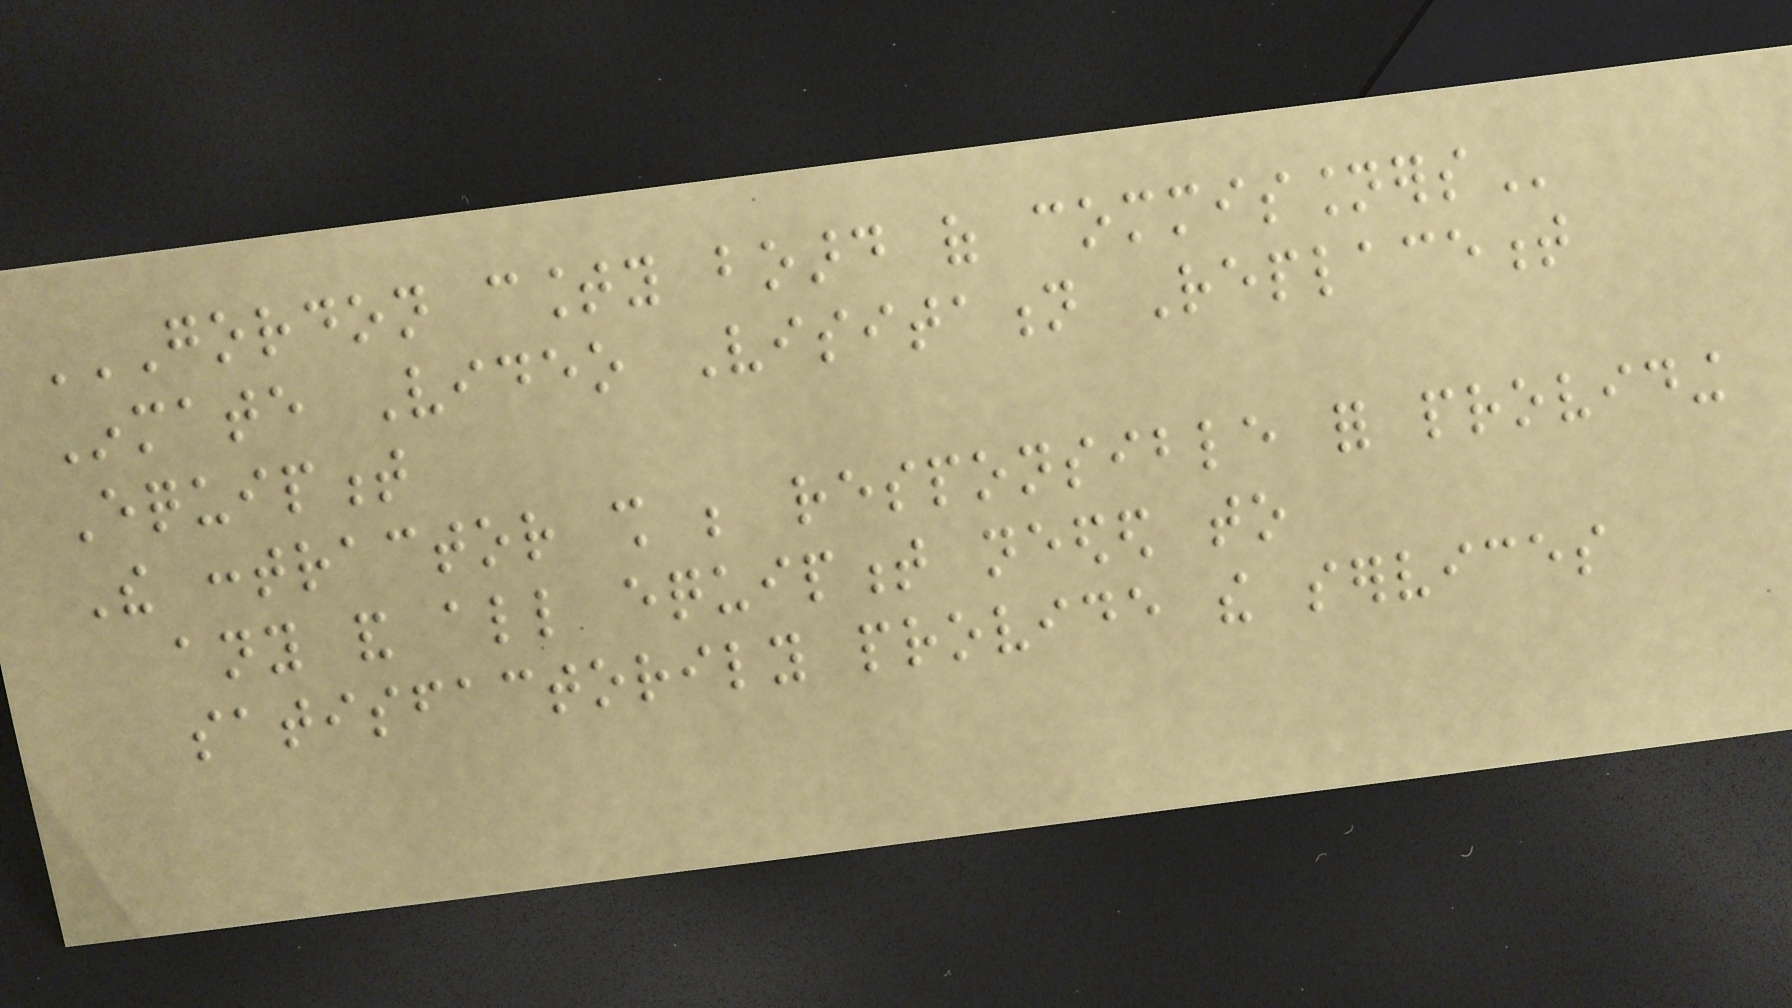GORDON COUNTY BOARD OF COMMISSIONERS
Inmate Video Visitation Replacement
Equipment
The contractor shall be responsible for providing
any and all equipment needed to
satisfactorily provide the services
